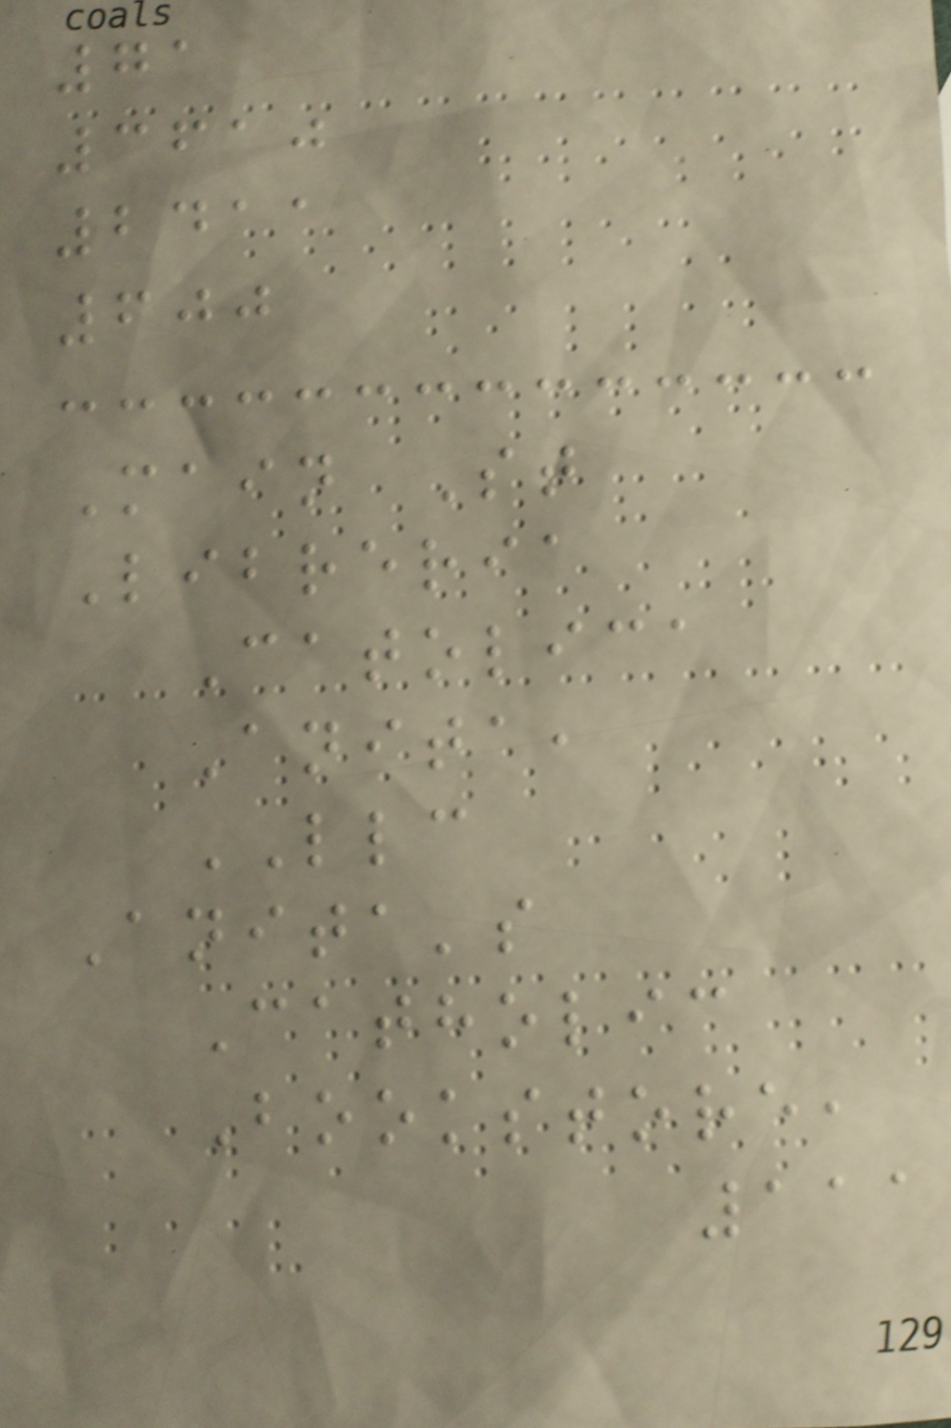71
3610
2411
600
Main St
Libreria
Catolica
Anita,
LLC
Anita's
Catholic
Bookstore,
111
